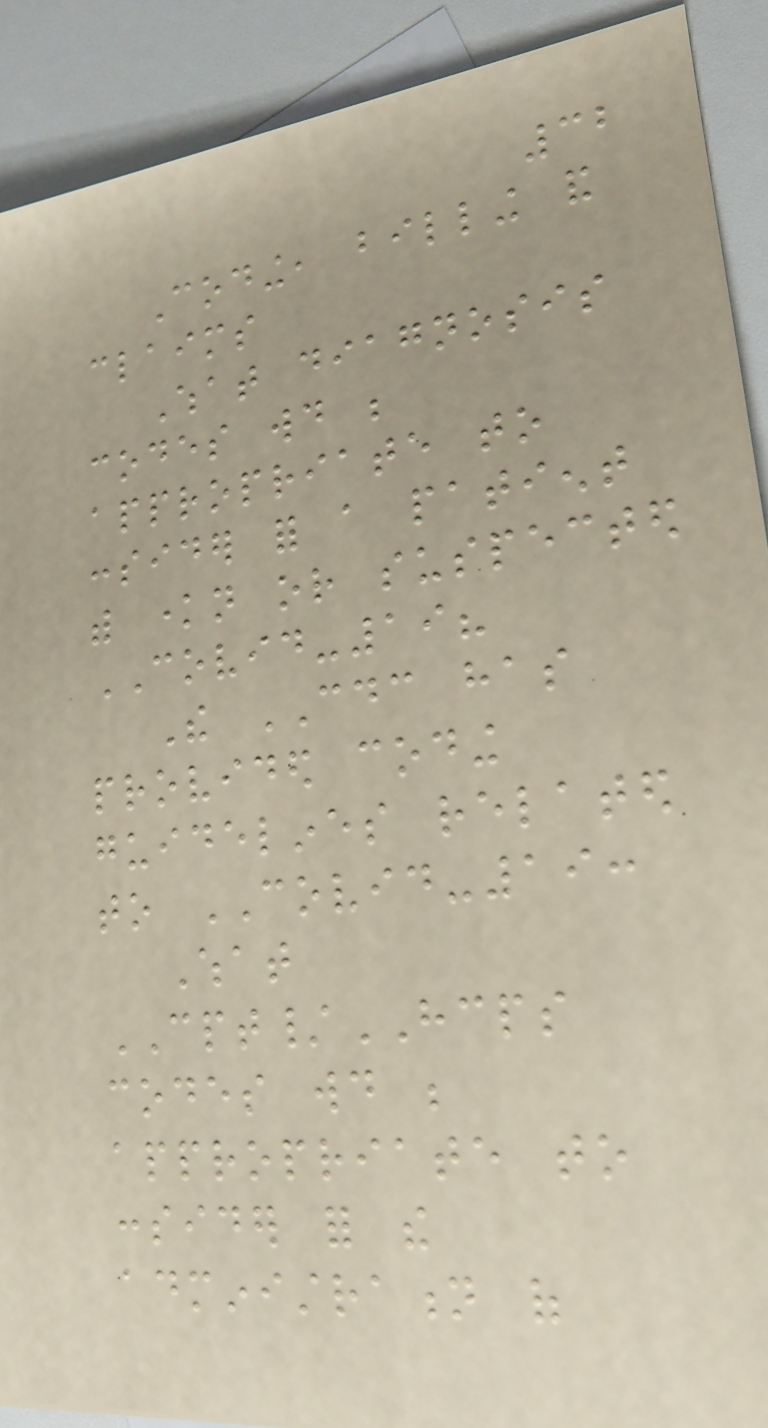32
Coding, billing and
claims
What diagnosis
codes would be
appropriate to
consider for a patient
with known or suspected
COVID-19?
The CDC has
provided coding
guidelines related
to COVID-19:
What
CPT/HCPS
codes would be
appropriate to
consider for the
administration of
